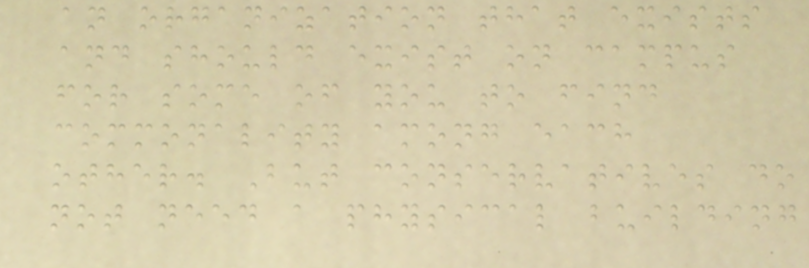an organization that exists
and should exist on campus
for some of you to find
commonality among each
other. But conservatives do
not need a physical building
